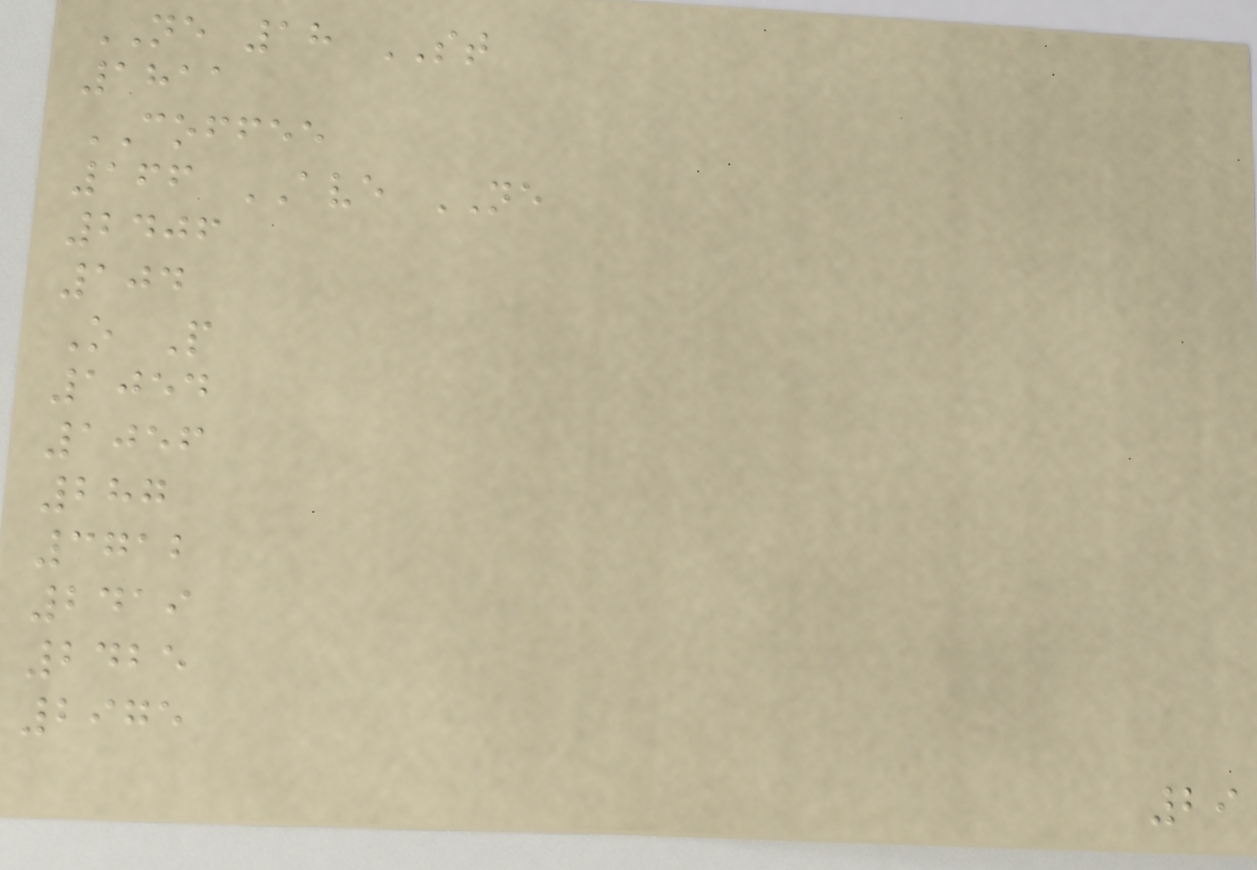NE 18 ST
1811
COFFEE
166 AVE NE
2406
104
O P
1054
1056
287
3712
2419
2425
2975
29
